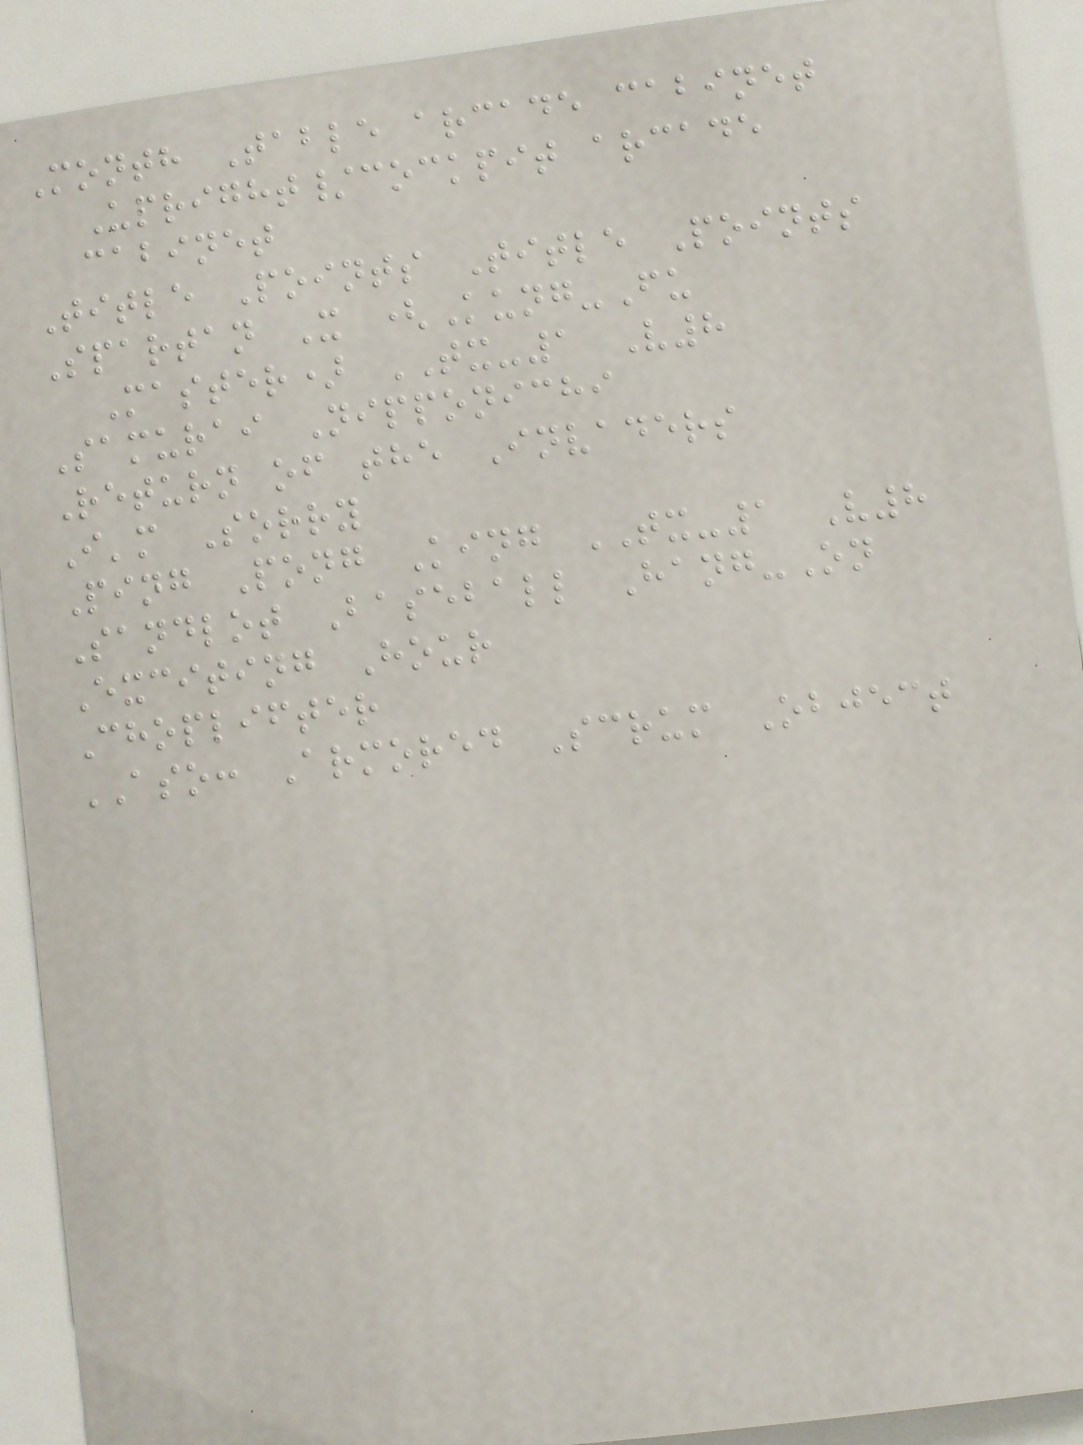Month Table arcade cabinet
Upright/cockpit arcade
cabinet
Title Points Title Points
Spartan X (Kung-Fu
Master) TX-1 V8
Samurai Nipponichi
Return of the Invaders
I'm Sorry
Ping Pong King TX-1 V8
Sandlot Baseball Hang-On
Exciting Hour
Choplifter
ASO: Armored Scrum Object
